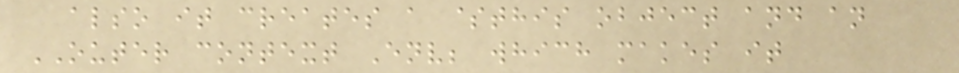also it creates a $this object and an
OUTER context Env; which makes it
